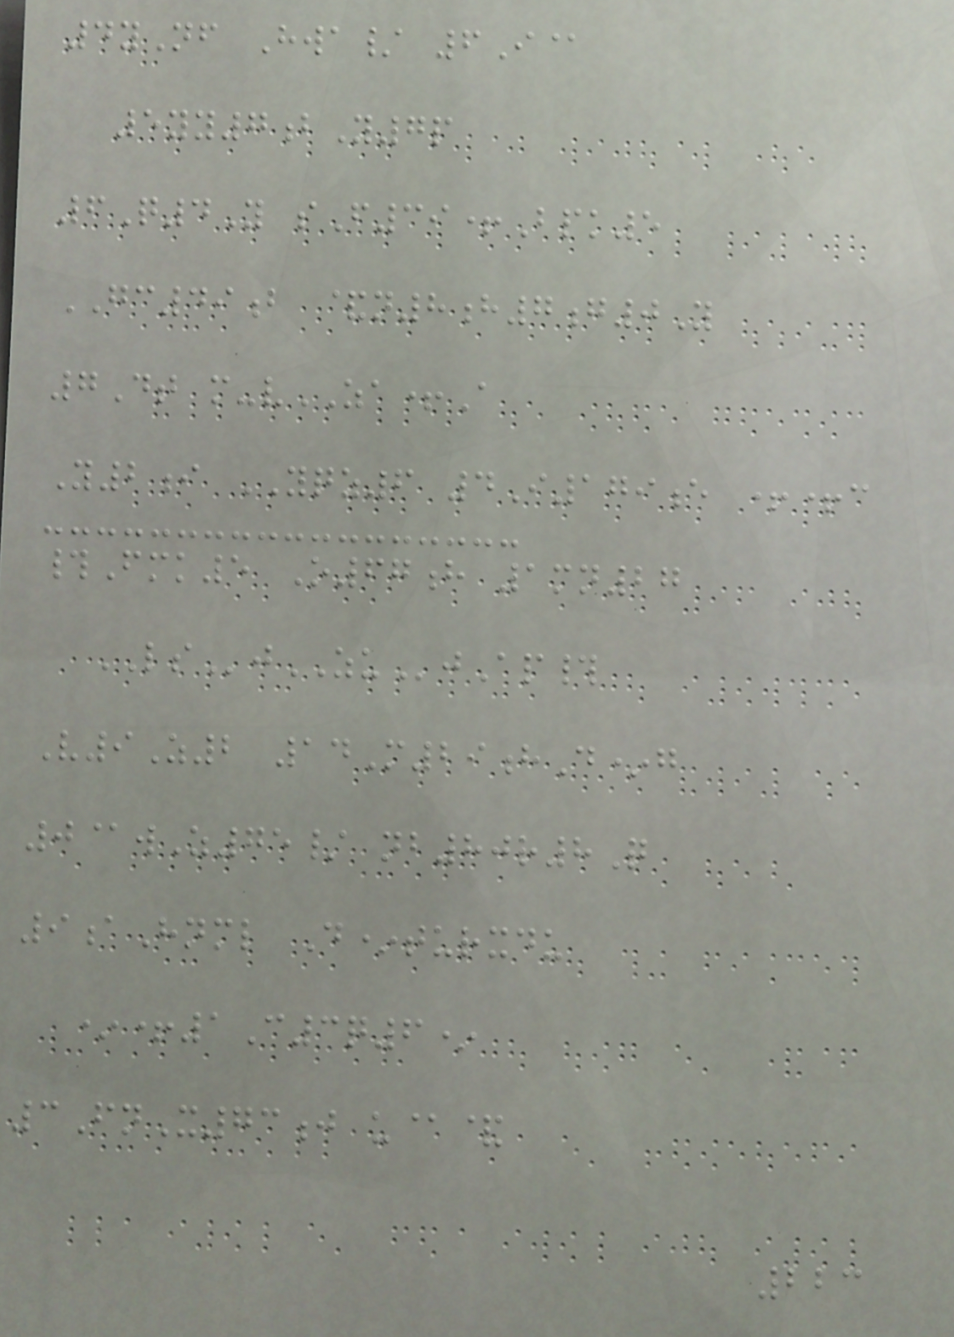4yNf Hwa/ 6I@
5yy7bY7p
6Q4Y sF39+Bpk5
GC49b &n8h7g0Y
7Dt m-vZA+A
Y2i YQZ6 4I179e ++c
#Fmk5 O67h 1mn27
LSjZUjAp#
V9Z2 14M29hD*g
0@wZ75/ nb80r8Q
9aHnml D*turxdu
*+1C3q6*
3FnX73j u@&
223
